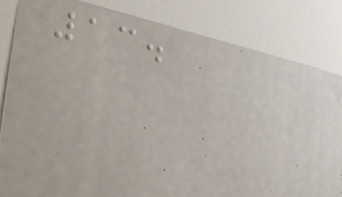13.
